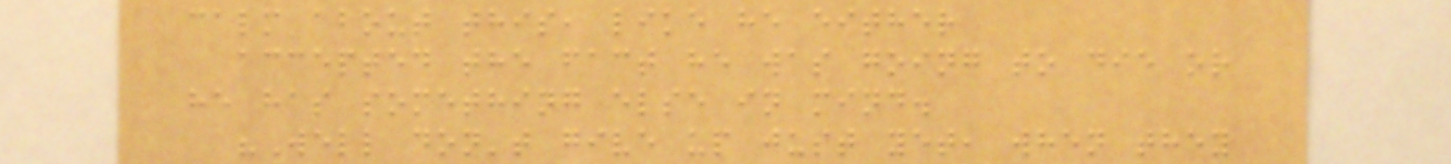calm about this, like he either
accepted the fact he was going to die or
he has something else in mind.
"Well don't give up just yet, when they
